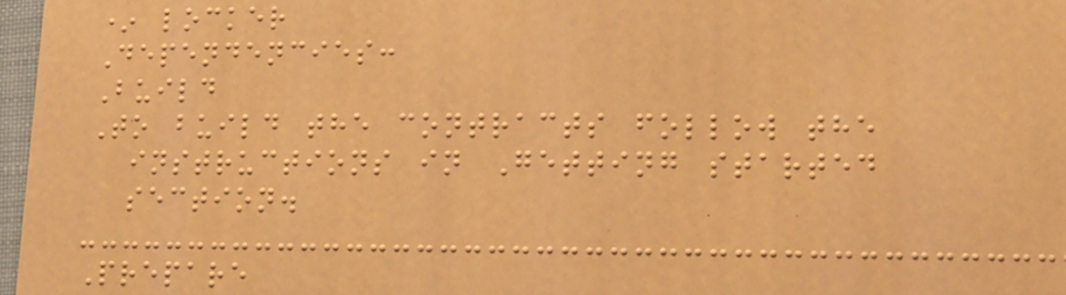* locker
Dependencies:
Build
To build the contracts follow the
instructions in Getting started
section.
Prepare
